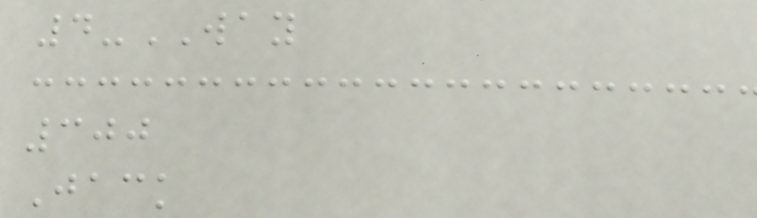4-WAY
300
Jack
